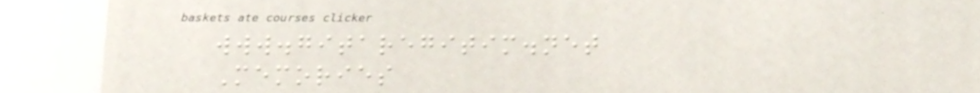www.gitaregitim.net
Memories
